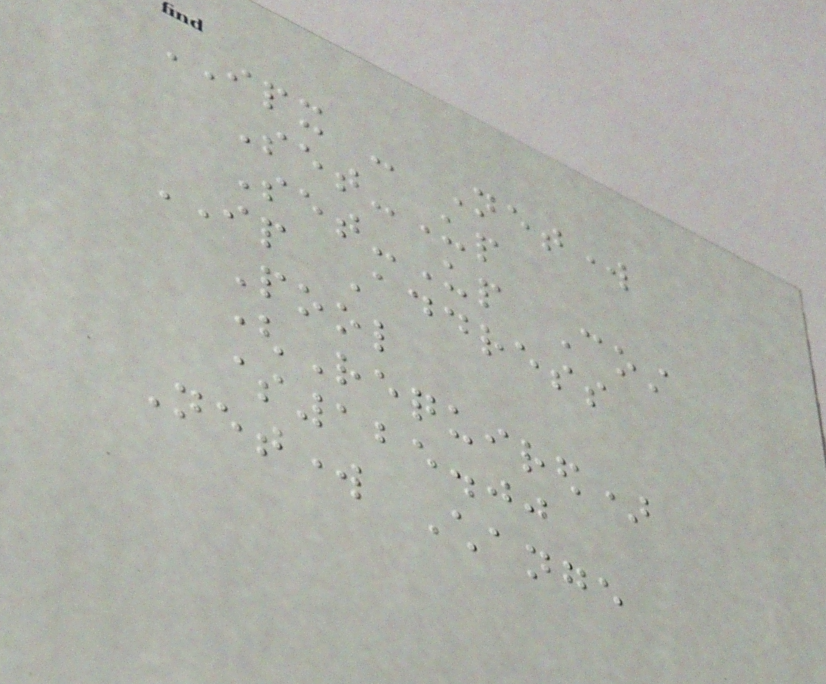IPX - Network
Set-Up
Set-Up Cost
IP Address
Pool
(Required)
$125.00
Network Change
